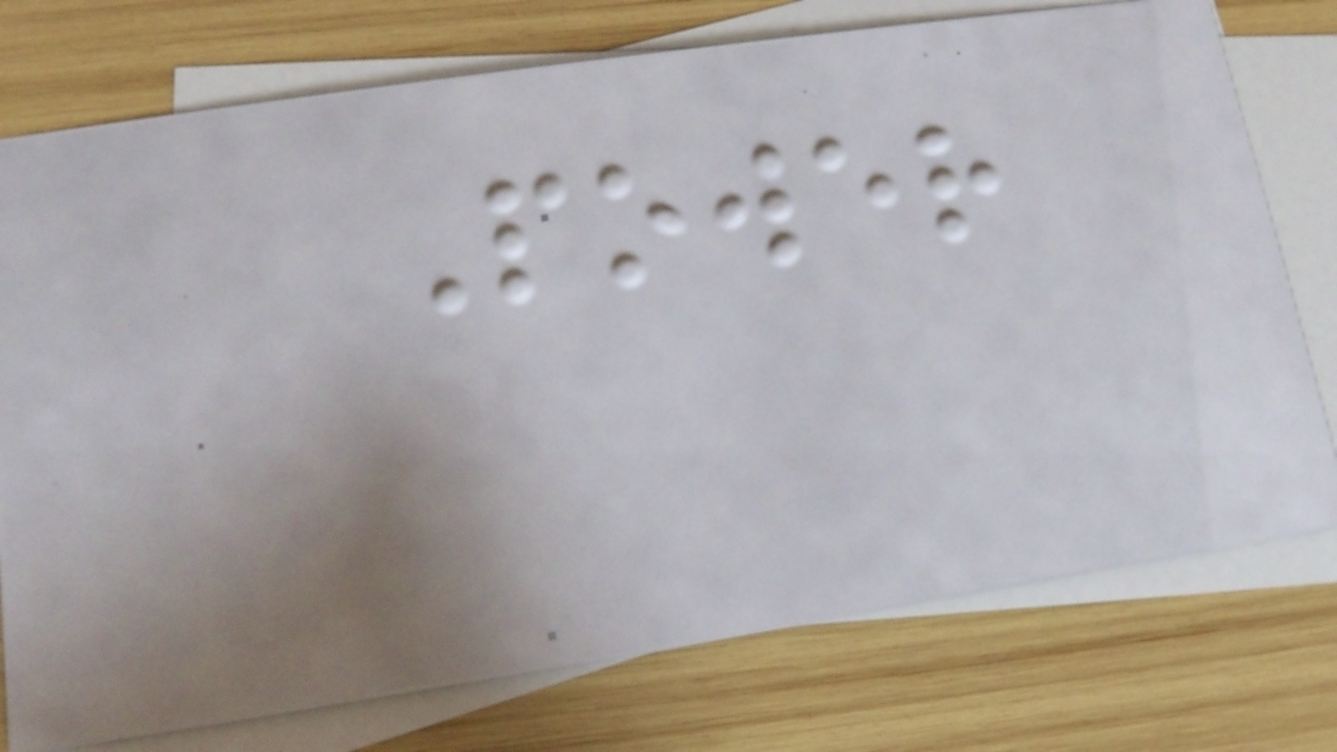Power
